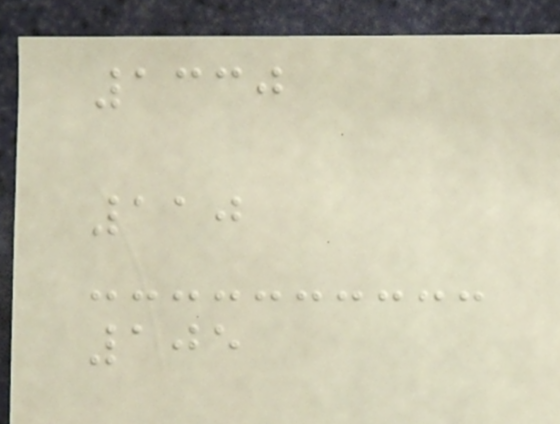1330
110
105
